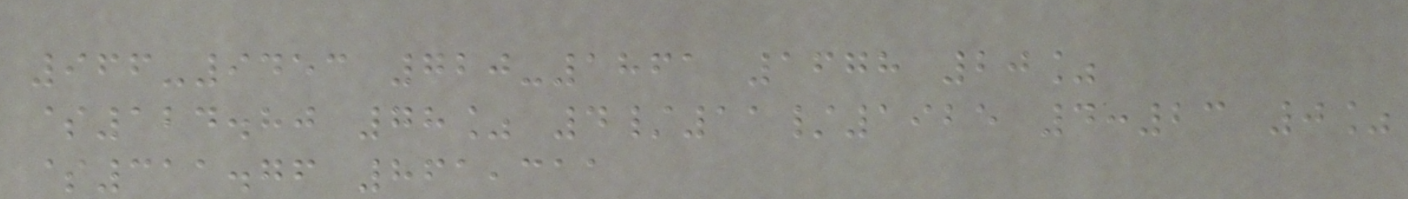966-9453 720-1861 1678 20%
$124.80 78% 4/11/1925 4:23 0%
$311.76 861,311
